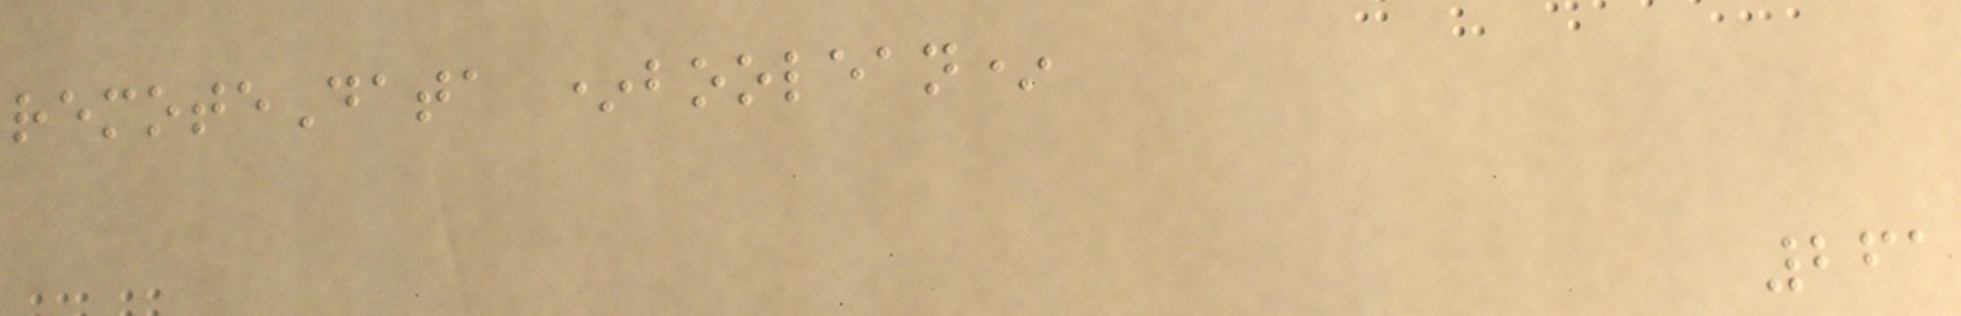remoteData *boolean*
261
